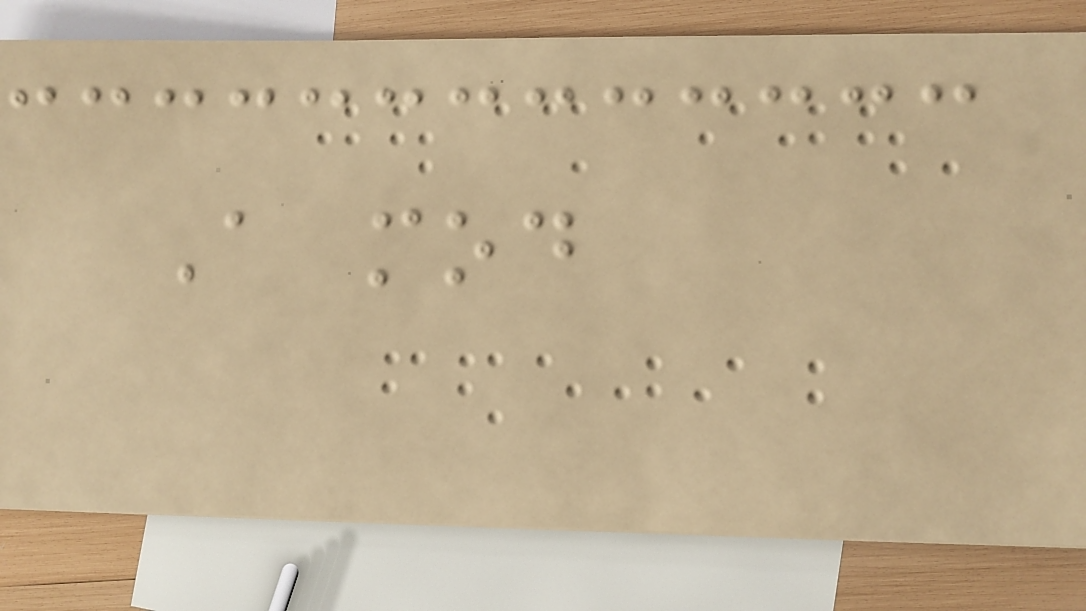A mod
